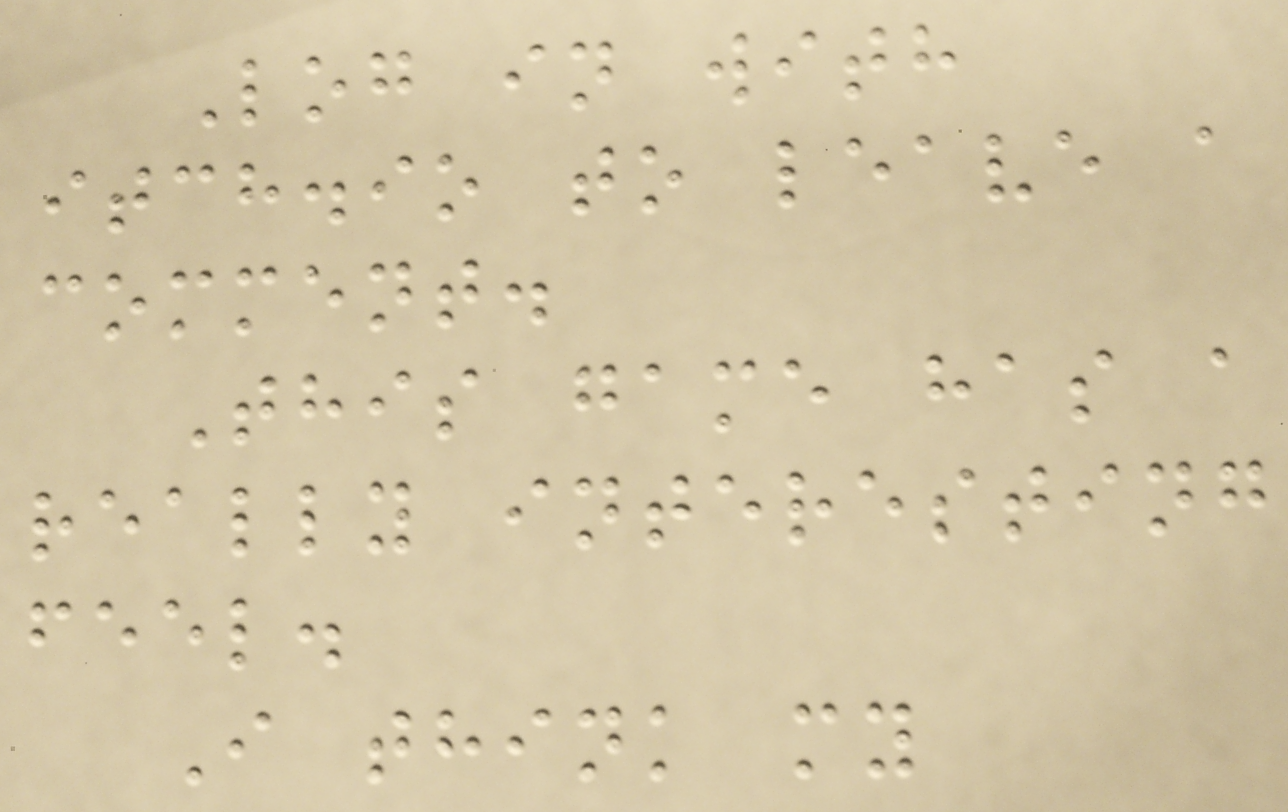Log in with
itch.io to leave a
comment.
This game has a
really interesting
feel.
I think my
